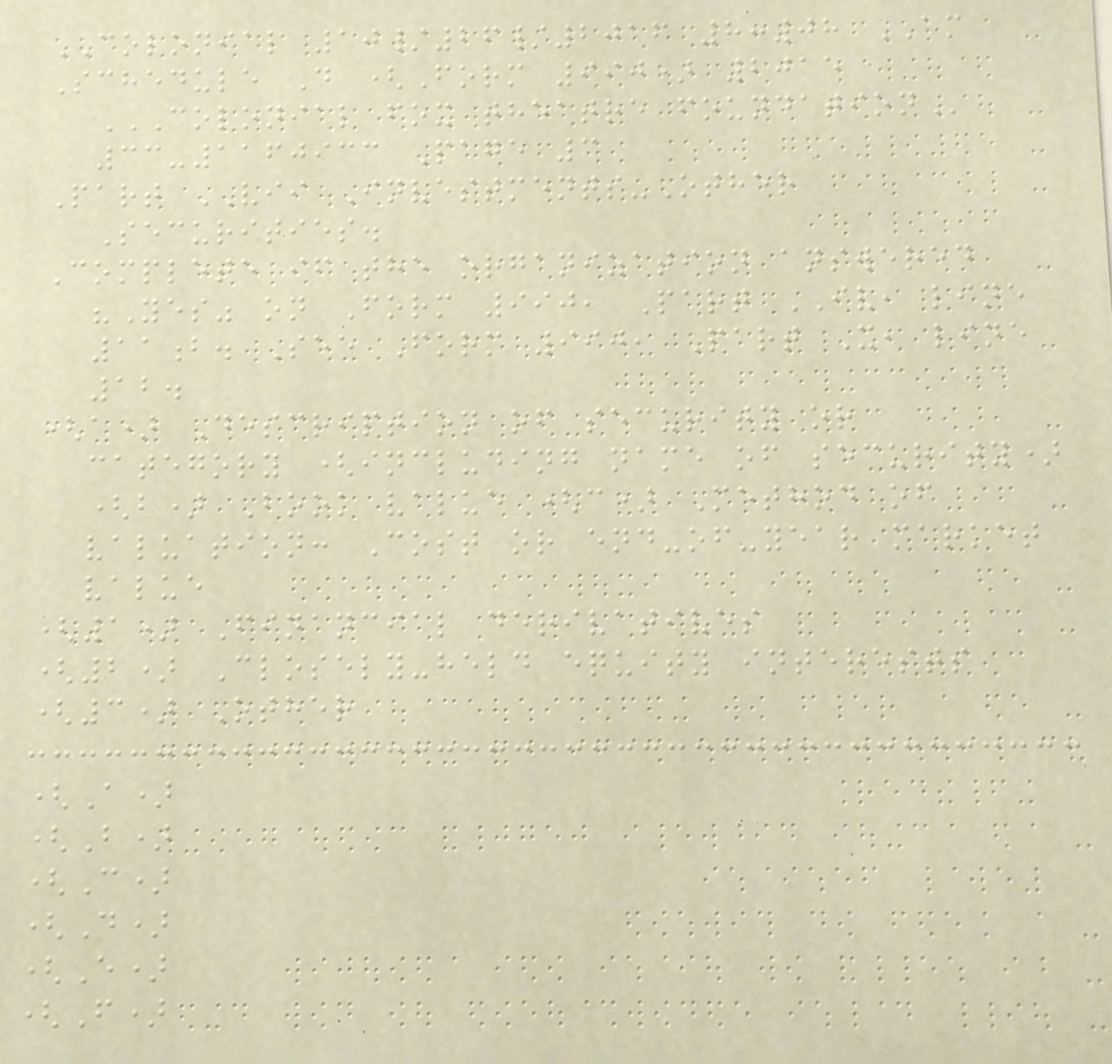COLONIAL 10/26/2016 8:08 AM
Schedule D (Form 990) 2015
COLONIAL FOX THEATRE FOUNDATION
33-1160933 Page 3
Part VII Investments-Other
Securities.
Complete if the organization answered
"Yes" on Form 990, Part IV, line
11b. See Form 990, Part X, line
12.
(a) Description of security or
category (including name of security)
(b) Book value (c) Method of
valuation: Cost or end-of-year market
value
(1) Financial derivatives
(2) Closely-held equity interests
(3) Other
(A)
(B)
(C)
(D)
(E)
(F)
